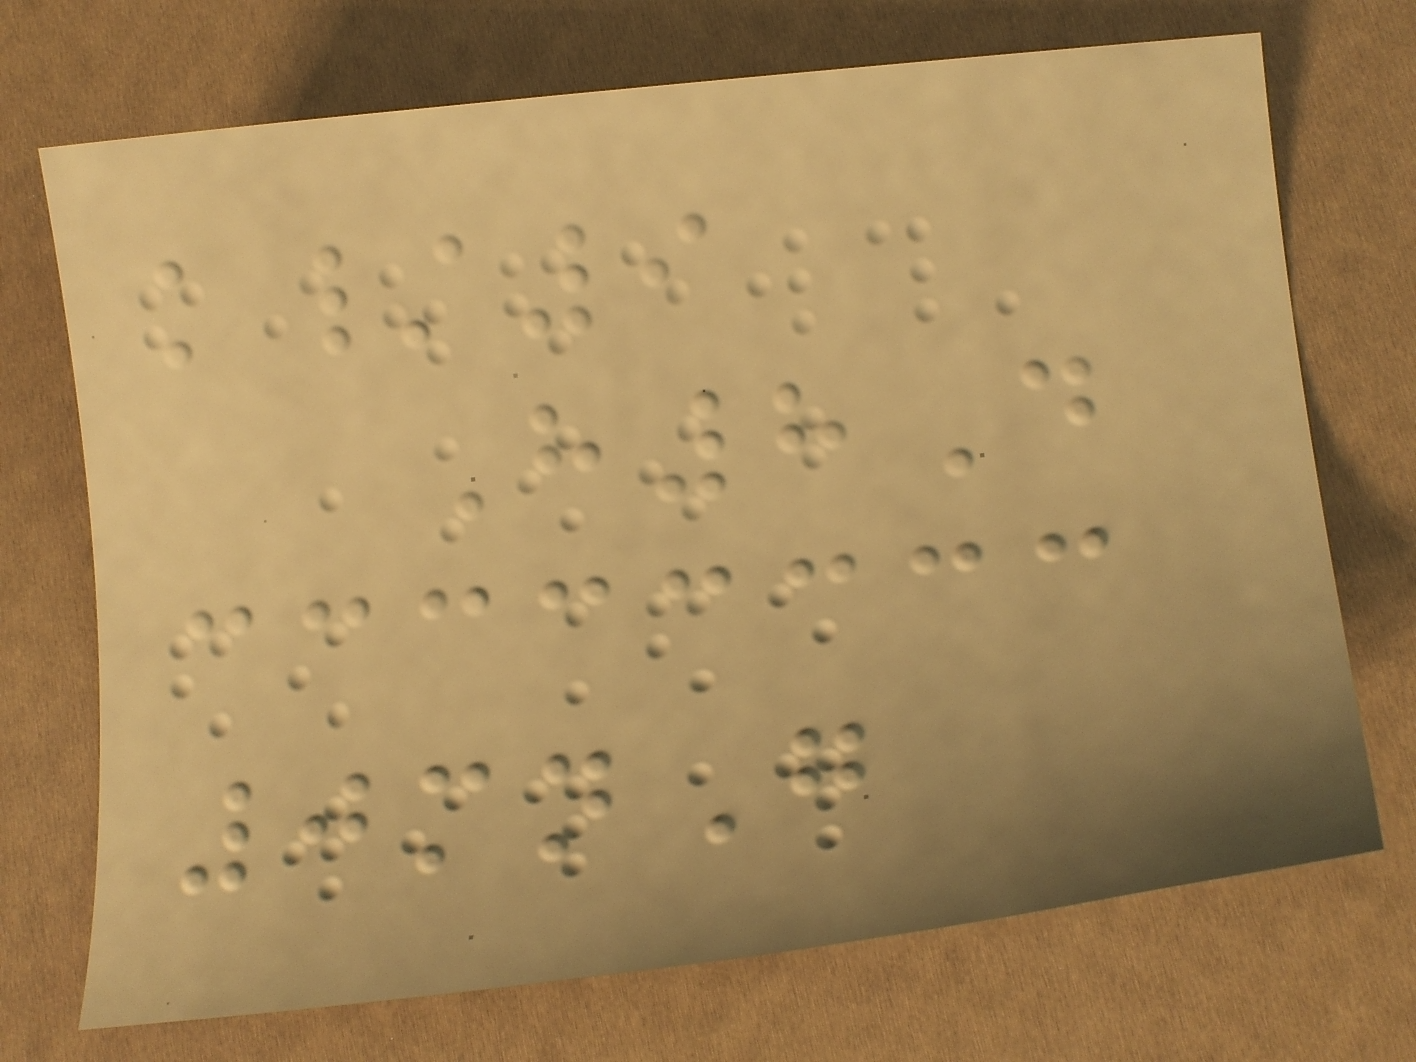k/9
H8D
0mnG
